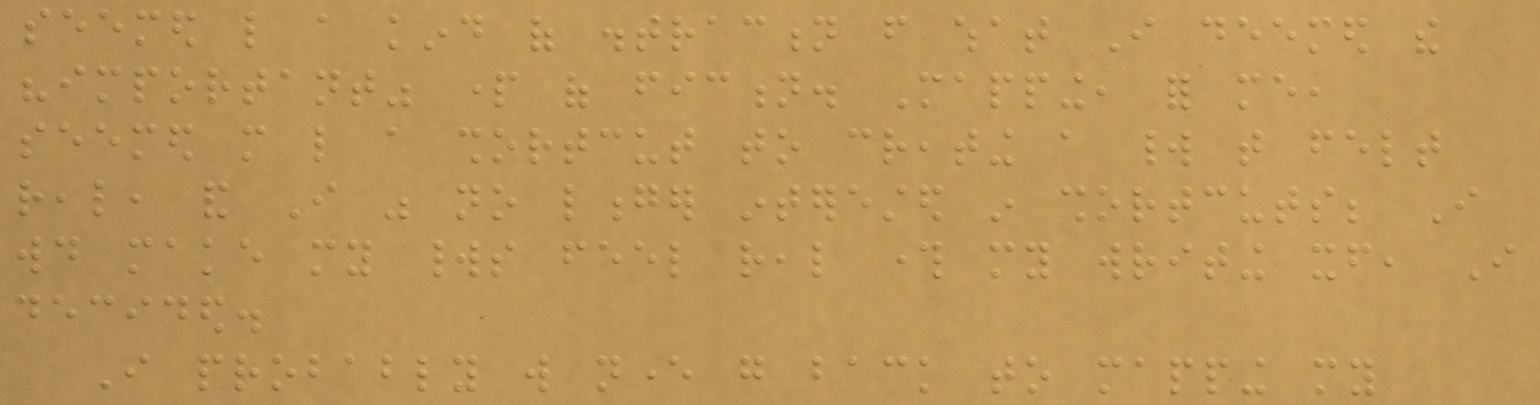seemed like a kind of distraction from what I deemed the
"important" part of fiction. Mapping, for me,
seemed more like a shortcut to creating a world that felt
real, and I was no longer interested in shortcuts; I
would make my worlds feel real through my writing itself, I
decided.
I probably will never go back to mapping my
